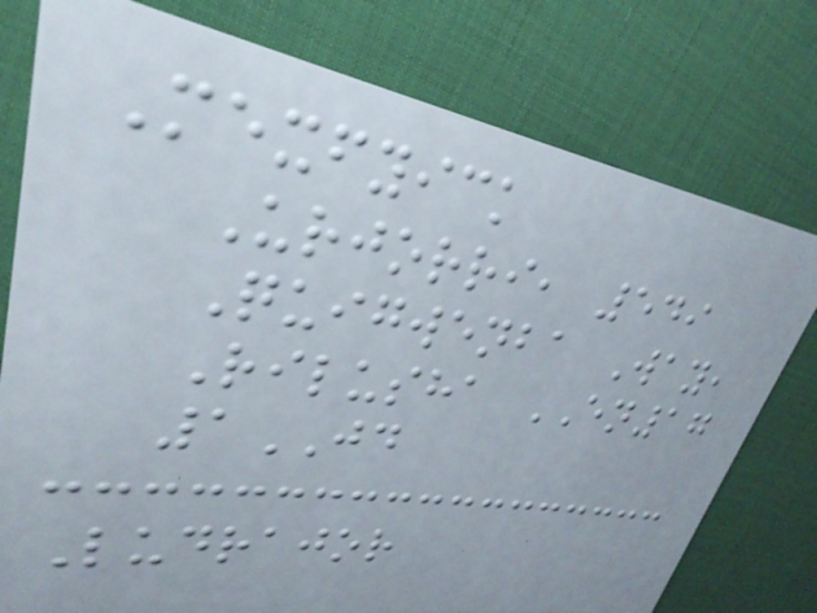Mexfyick
Urjorri, 549
Quigwenba Way,
Rilusha EN17
1JD
Ludrajor
